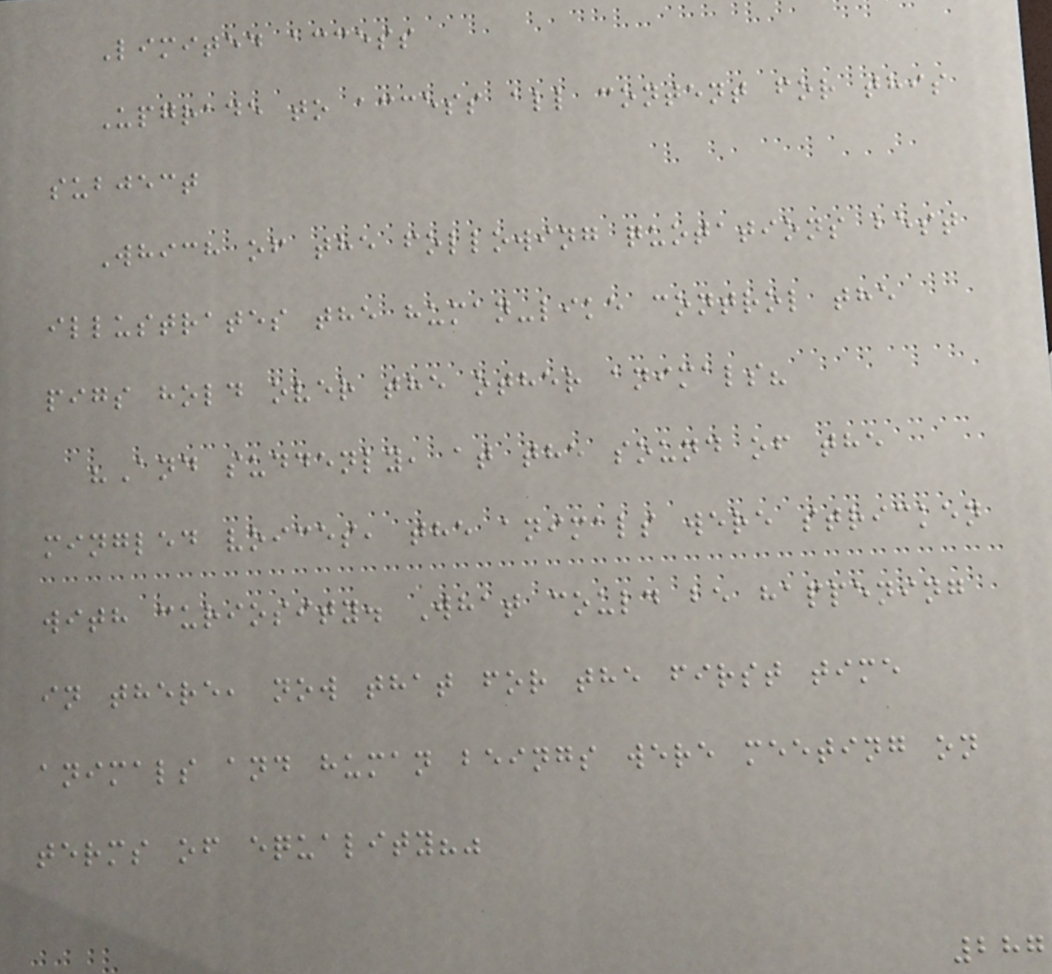Limited access
Upgrade to access all content for this
subject
Which of the following quotations best
illustrates the human-like control the
pigs hold over the other animals?
"And suddenly, at the sound of the
mingled voices, the animals were stricken
with curiosity. What could be happening
in there, now that for the first time
animals and human beings were meeting on
terms of equality?"
287
